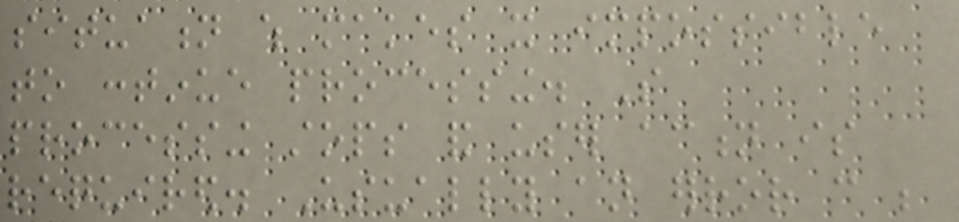situation which makes it impossible
to continue processing. So
processing stops and user action is
required. Usually an error can be
